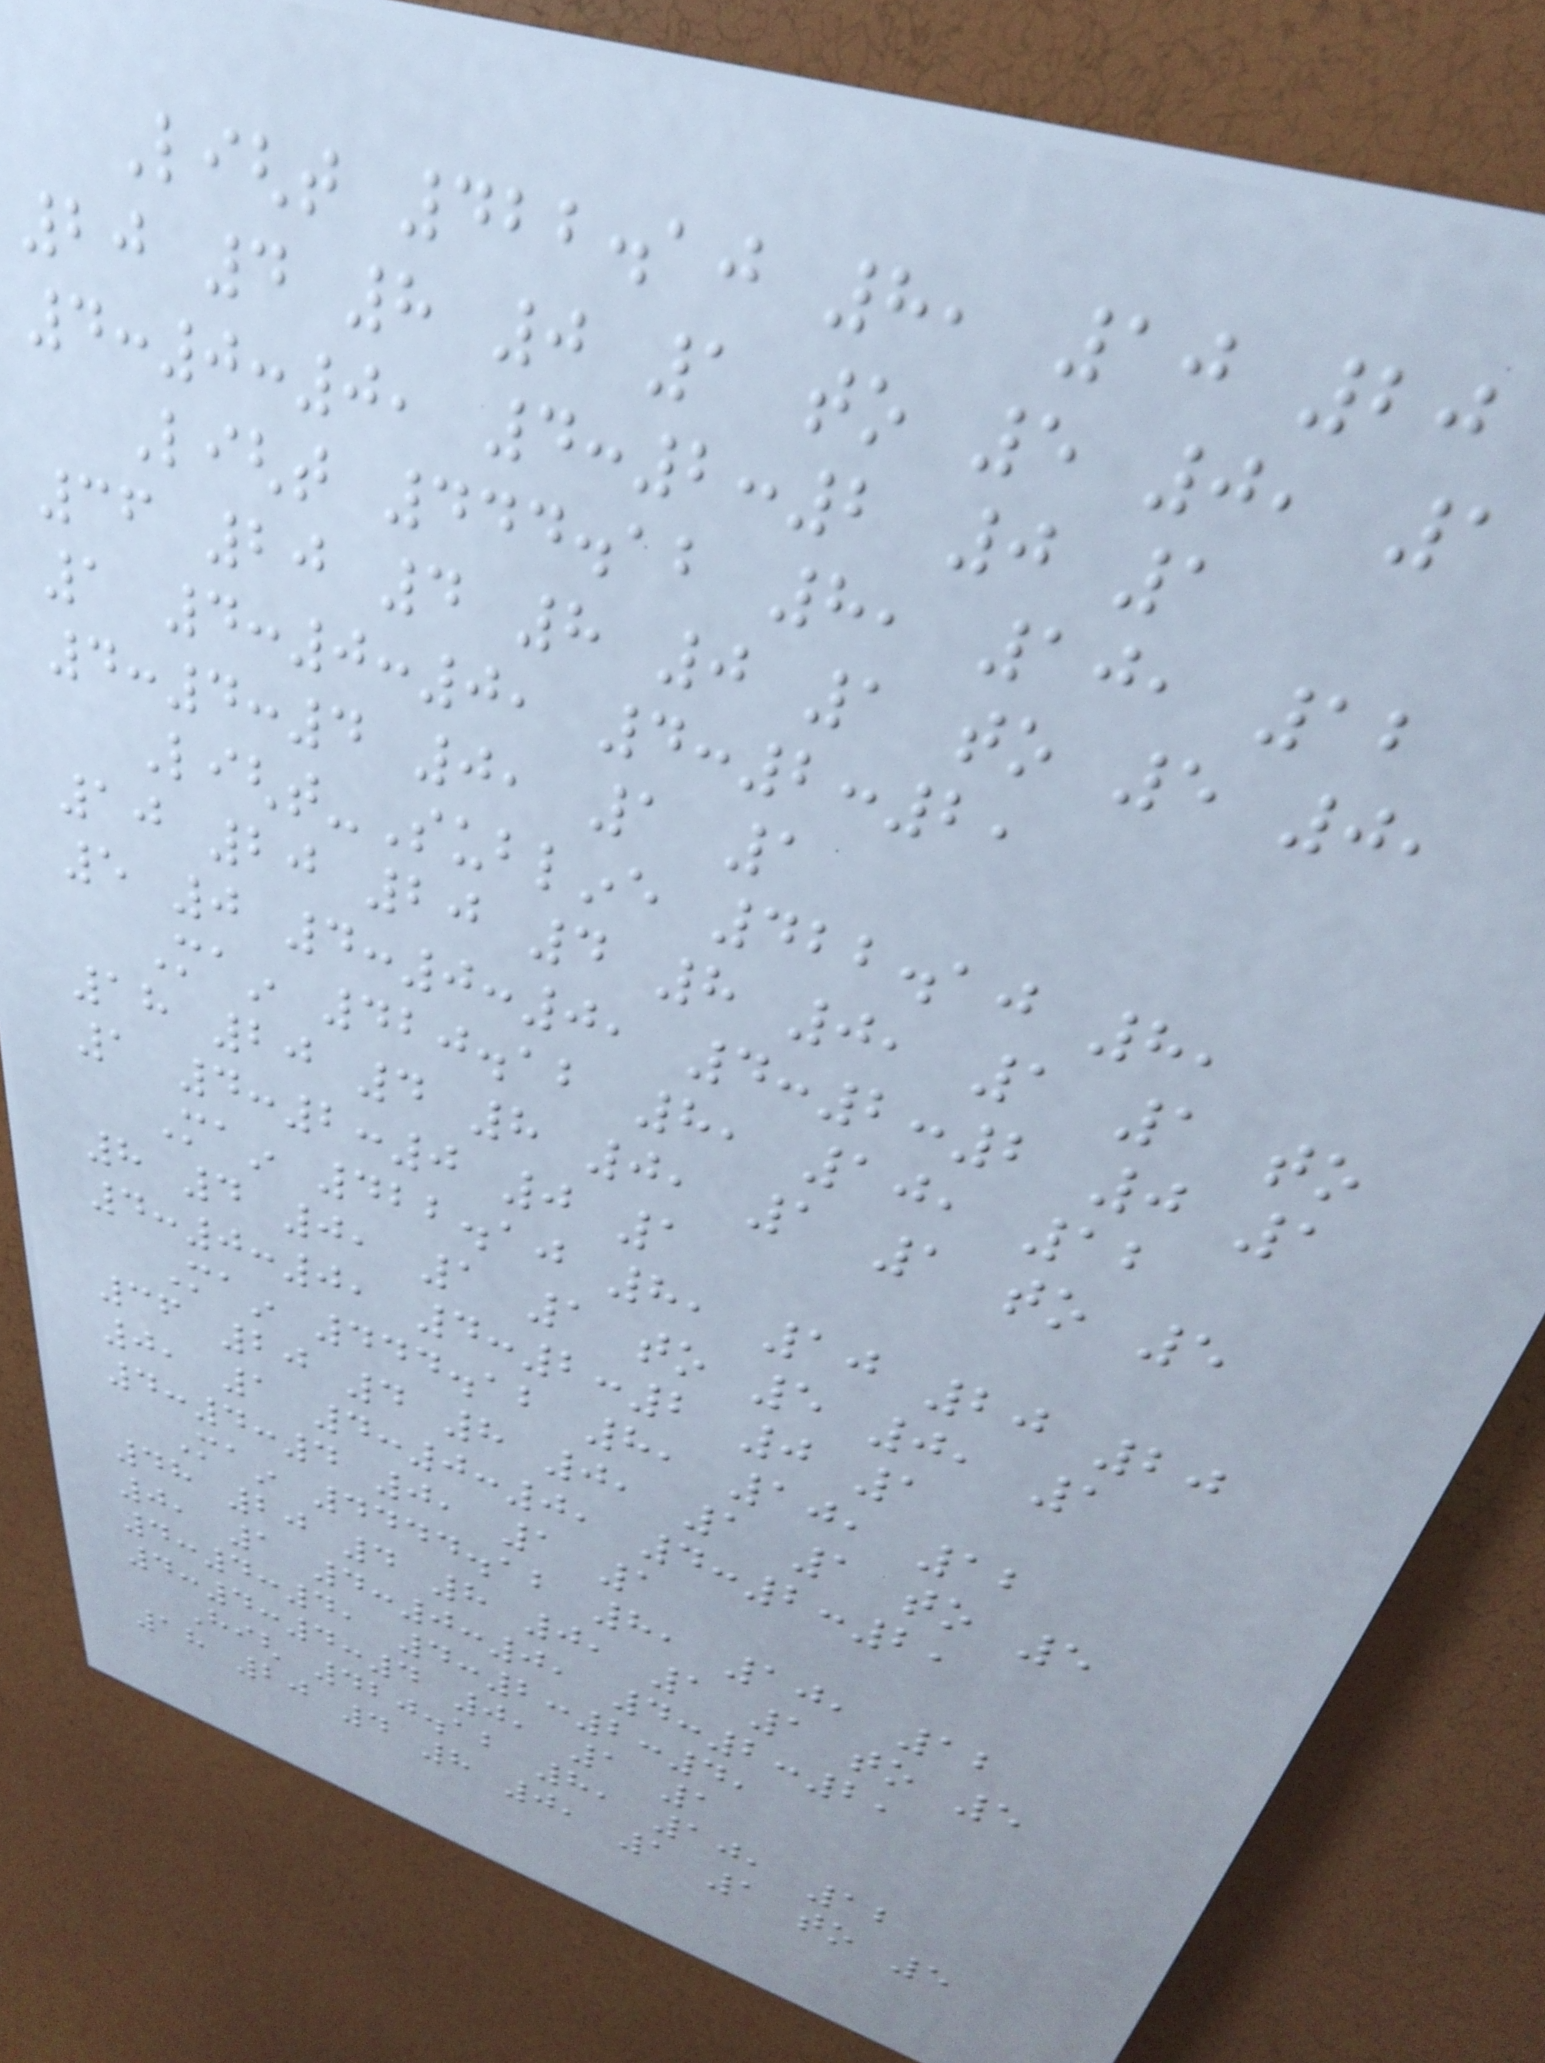Light 422.10 8, 10 20
20 4 8 0 1 to 5 0, 1
4:0:0, 4:2:2 0 1
Light 444.12 8, 10, 12
36 20 4 8 0 1 to 5 0,
1 4:0:0, 4:2:2,
4:4:4 0, 1 1
Light-Subline 422.10 8,
10 20 20 4 8 0, 1 1 to
5 0 4:0:0, 4:2:2 0 1
Main 420.12 8, 10, 12
18 20 4 8 0, 1 1 to 5
1 4:2:0 0 1
Main 422.10 8, 10 20 20
8 4 0, 1 1 to 5 0, 1
4:0:0, 4:2:2 0 1
Main 444.12 8, 10, 12
36 20 4 8 0, 1 1 to 5
0, 1 4:0:0, 4:2:2,
4:4:4 0, 1 1
Main 4444.12 8, 10, 12
48 20 4 8 0, 1 1 to 5
0, 1 4:0:0, 4:2:2,
4:4:4, 4:2:2:4,
4:4:4:4 0, 1 1
High 420.12 8, 10, 12
18 20 4 8 0, 1 1 to 5
